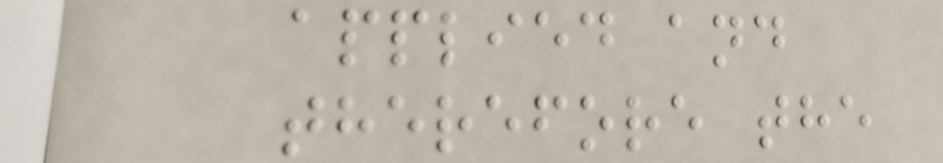applied and
therefore the
